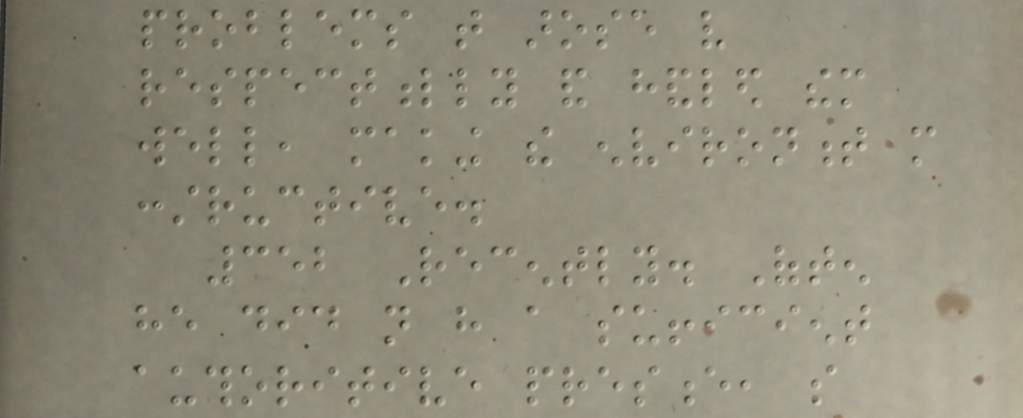problems that arose very
respectfully and handled them
well, making the environment more
constructive.
352 Recently. Often
he did not have a sufficient
authoritive presence, so
